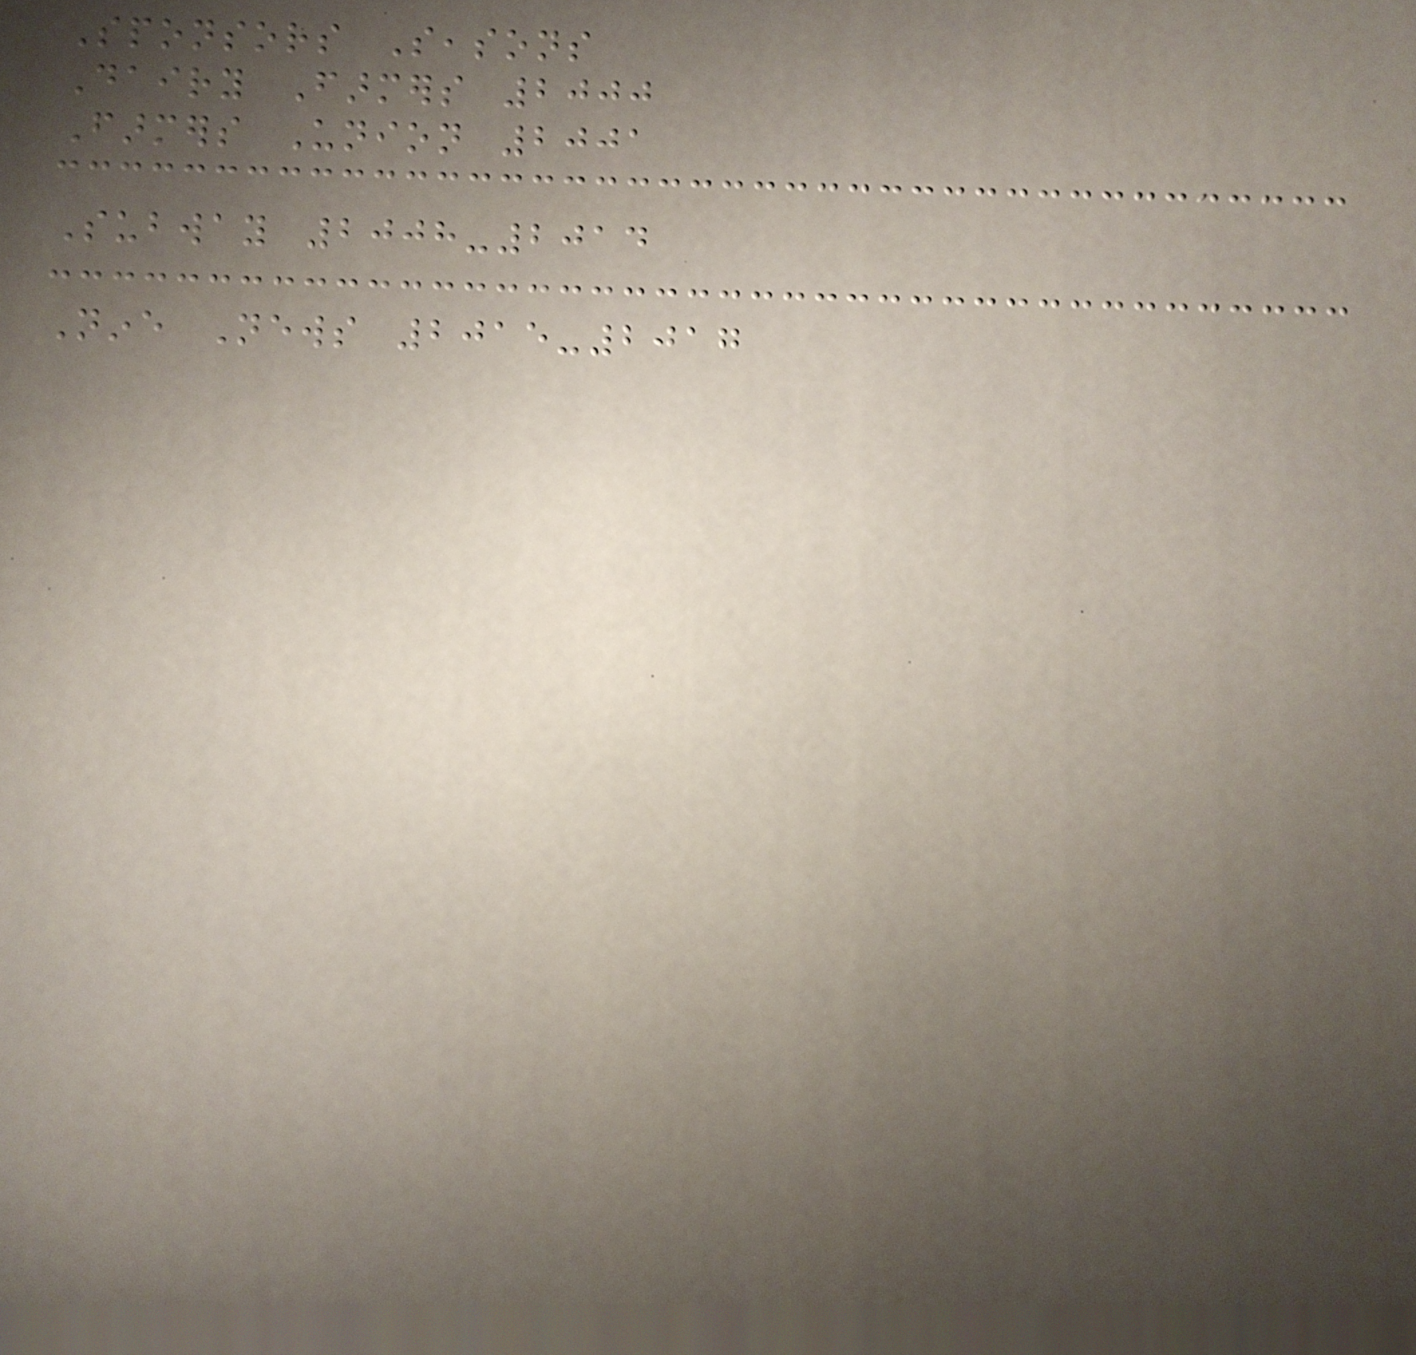Sponsors Seasons
Dairy Farmers 2000
Farmers Union 2001
Subway 2008-2014
Nine News 2015-2017
